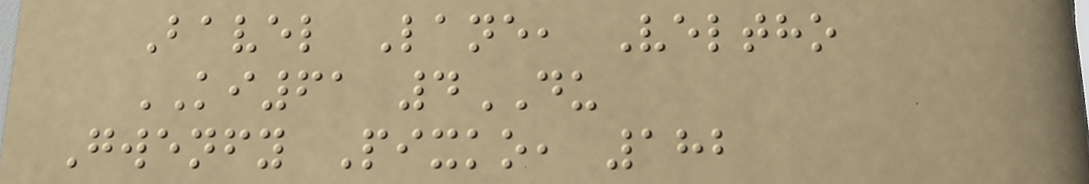Bavel Lane, Veltho
KI61 4DU
Gwenfy Pixko, 182
